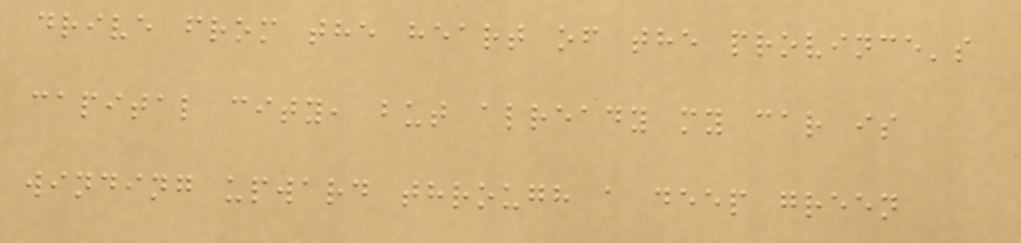drive from the heart of the province's
capital city, but already my car is
winding upward through a deep green
